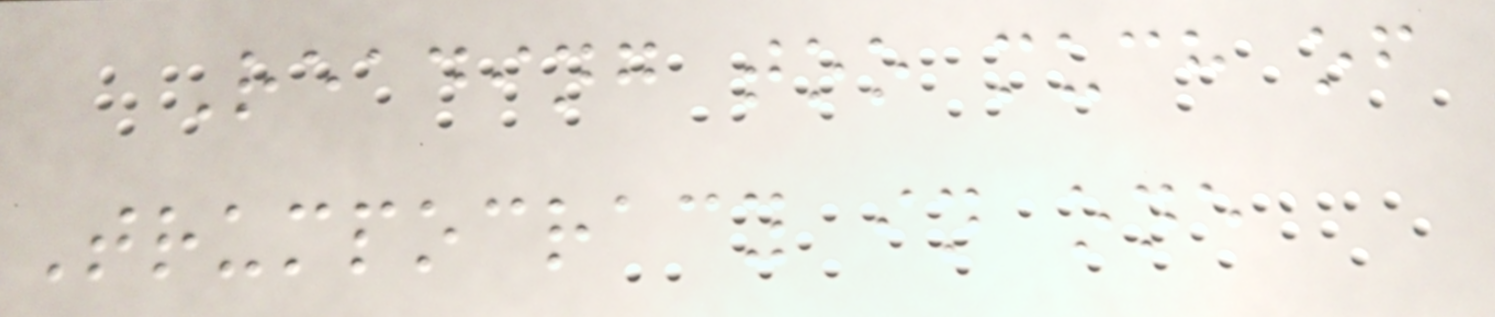Reading too much of
Trumpocracy in one
